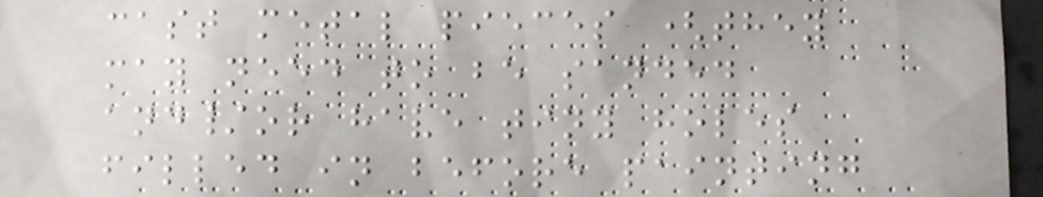cast metal pieces (they
may need to be sanded
and/or have tiny holes
filled in before painting
